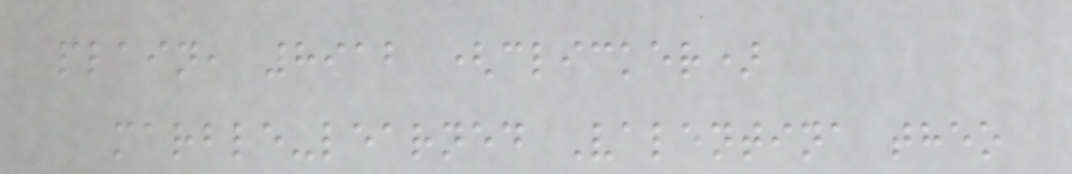plain, 8912 (clicker)
marble-learned Valentina theo
